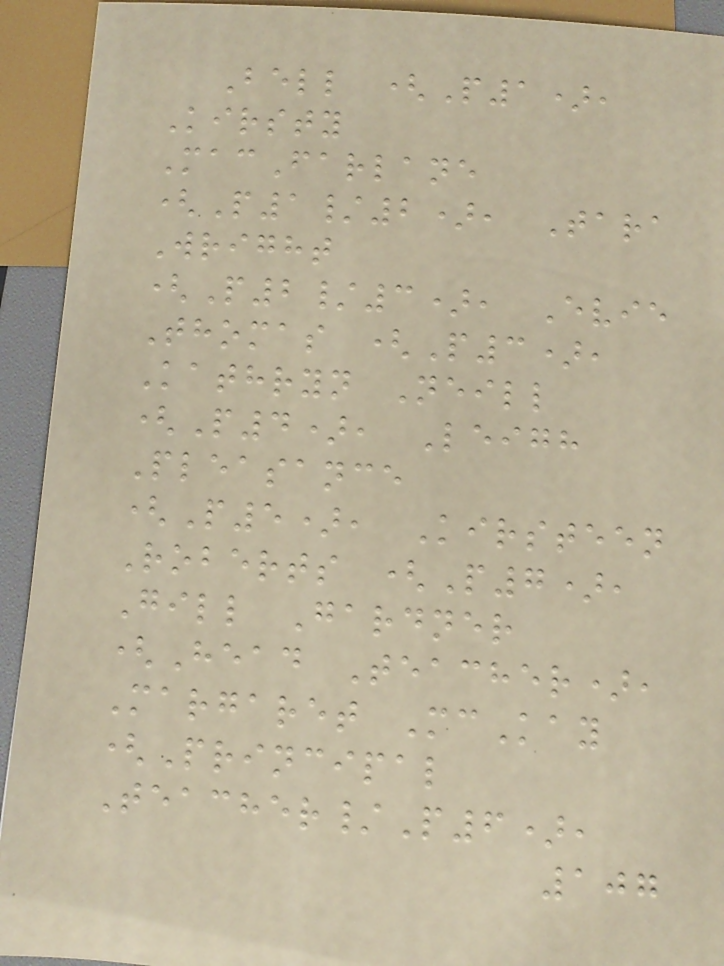Bell (P1),
Kirsty
MacFarlane
(P1/2), Tara
Wright
(P2/3), Evie
Thomas (P3),
Kathryn Neill
(P4), Leigh
Pleasance
(P5), Kirsteen
Roberts (P7),
Gill Gardner
(Head Teacher),
Margaret McKay
(Principal
Teacher/P6),
107
